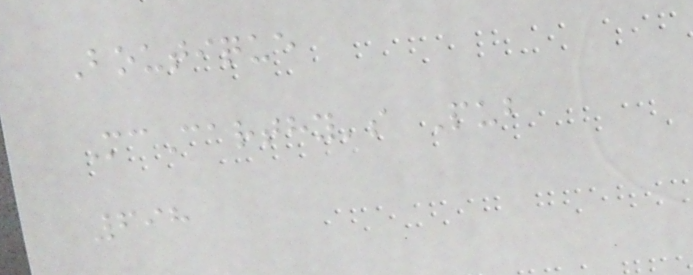Boutique
McCarthy's Pub
698
